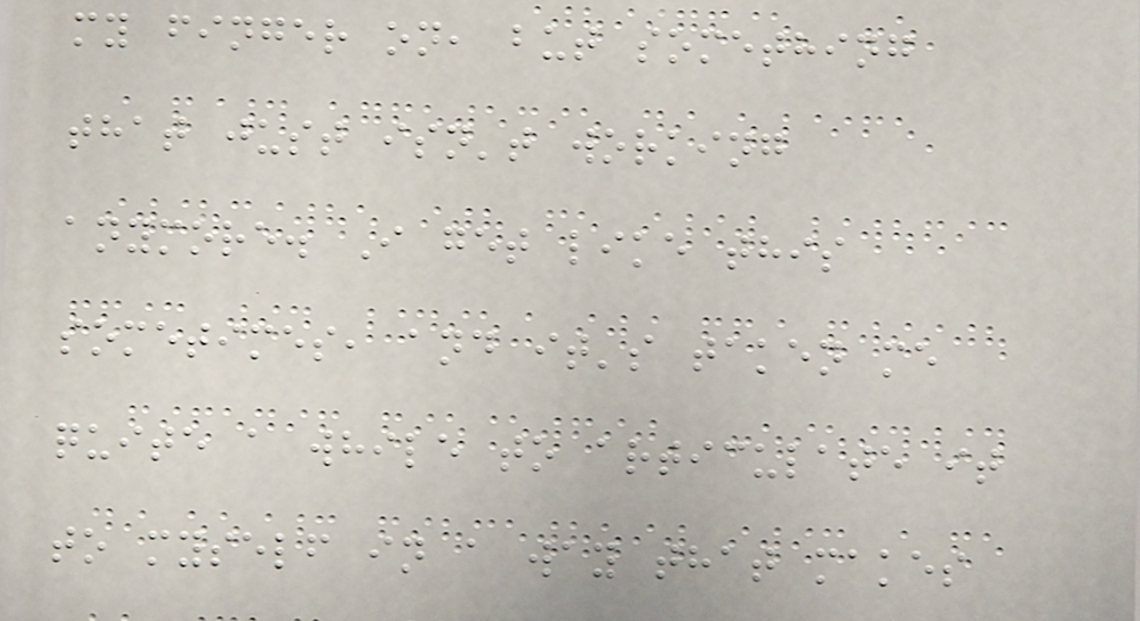my finger on, but something
that just isn't working
anymore. I get like this
sometimes, and it's taken me
quite a while to articulate it
to myself in a way that makes
